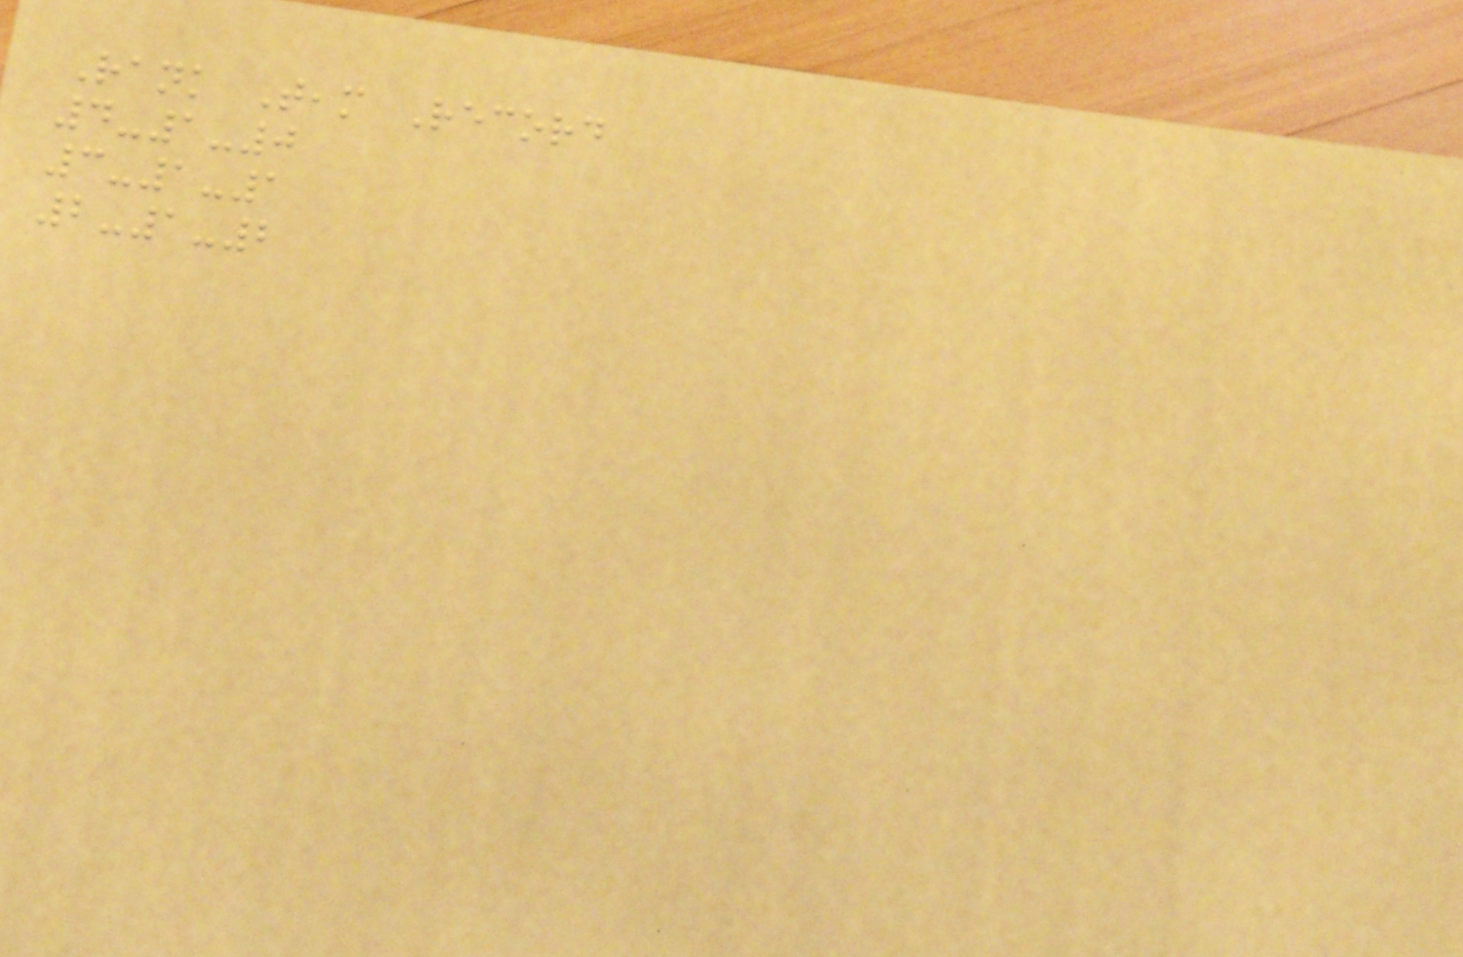Rank Team Record
4-1-0
3-1-1
2-1-2
